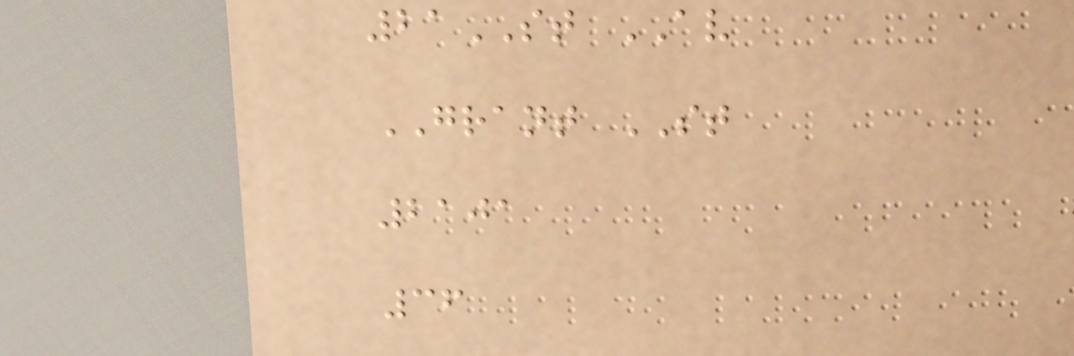21ST AV
GRANT ST
2101
36
